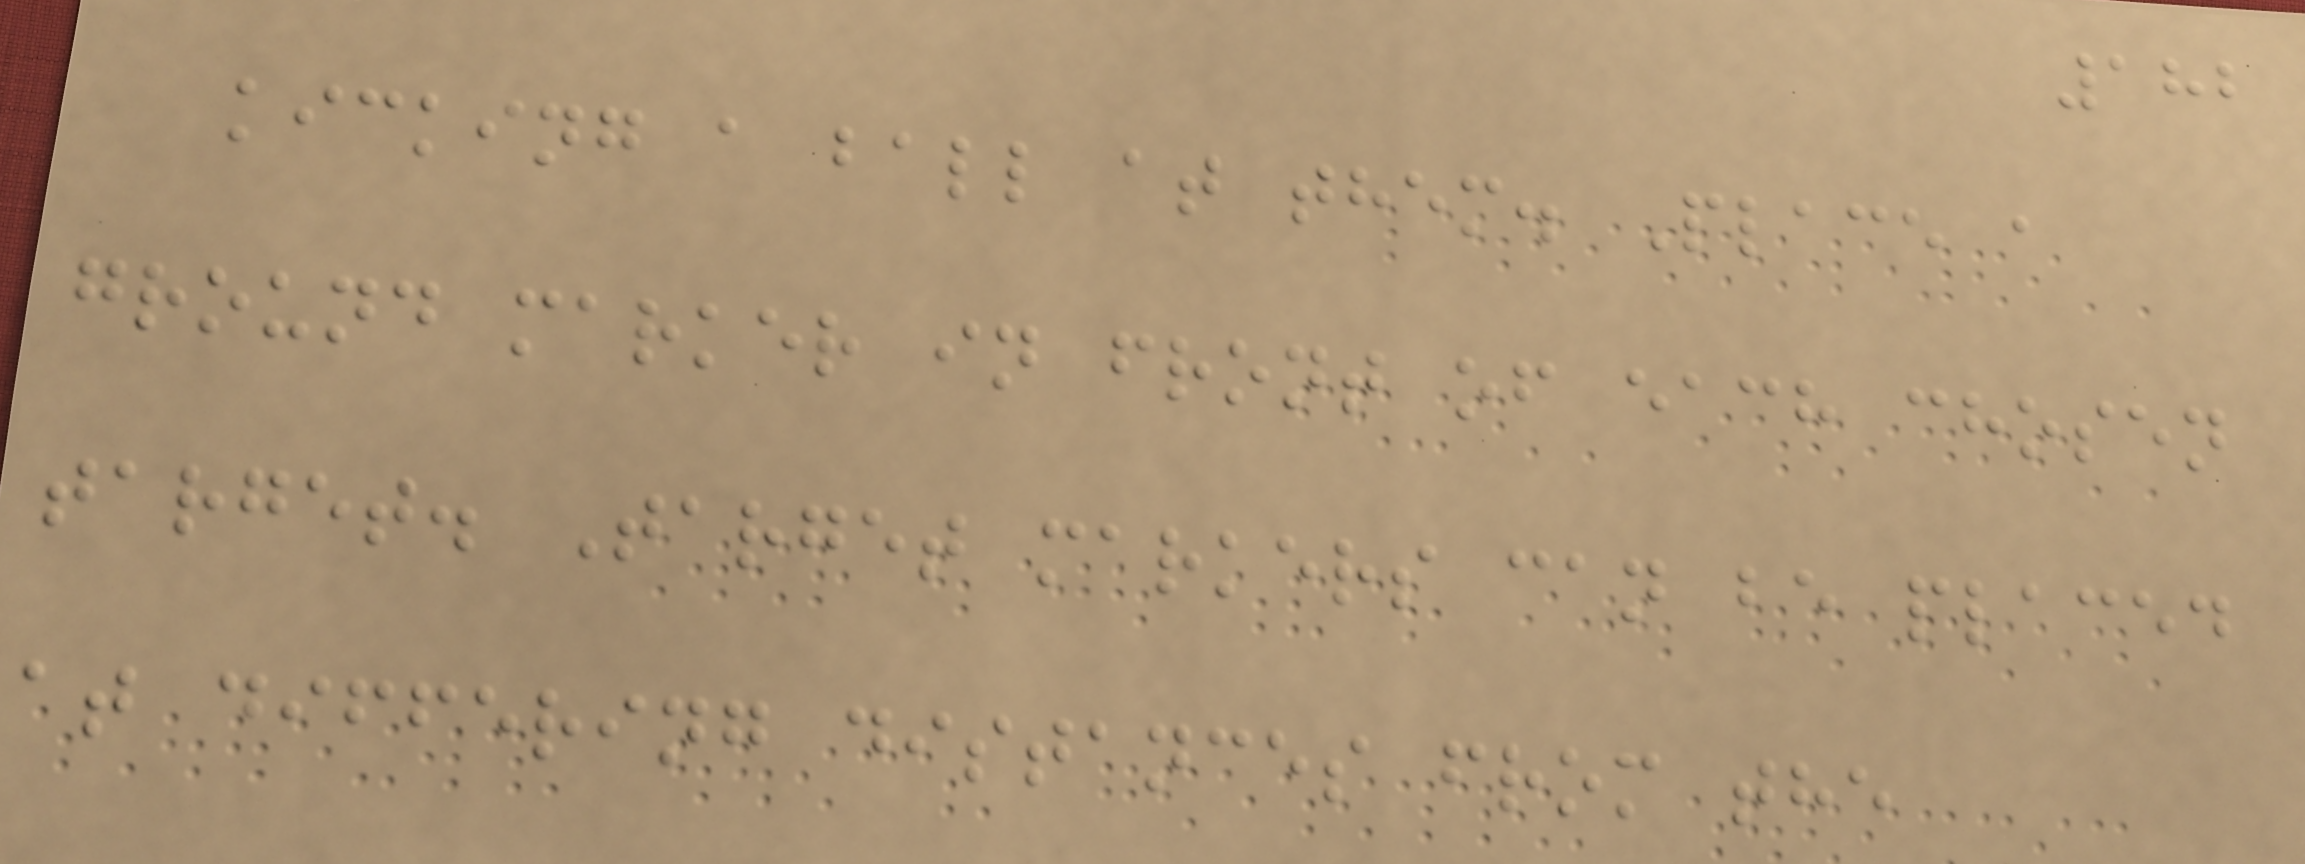182
kicking a ball at them. Place a
ground marker in front of each chosen
target. Target markers can be placed
at differing distances from the
